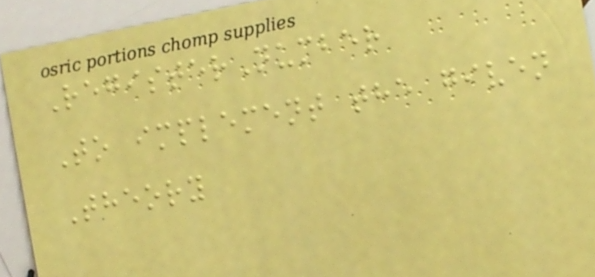RegisterNumber
To implement the given
Theory
